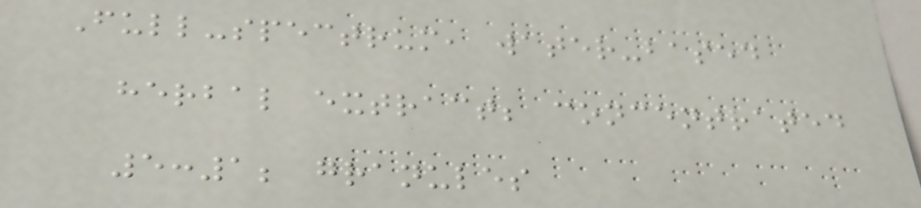Full-spectrum, water-based
herbal extract; concentrated
5:1; granules
